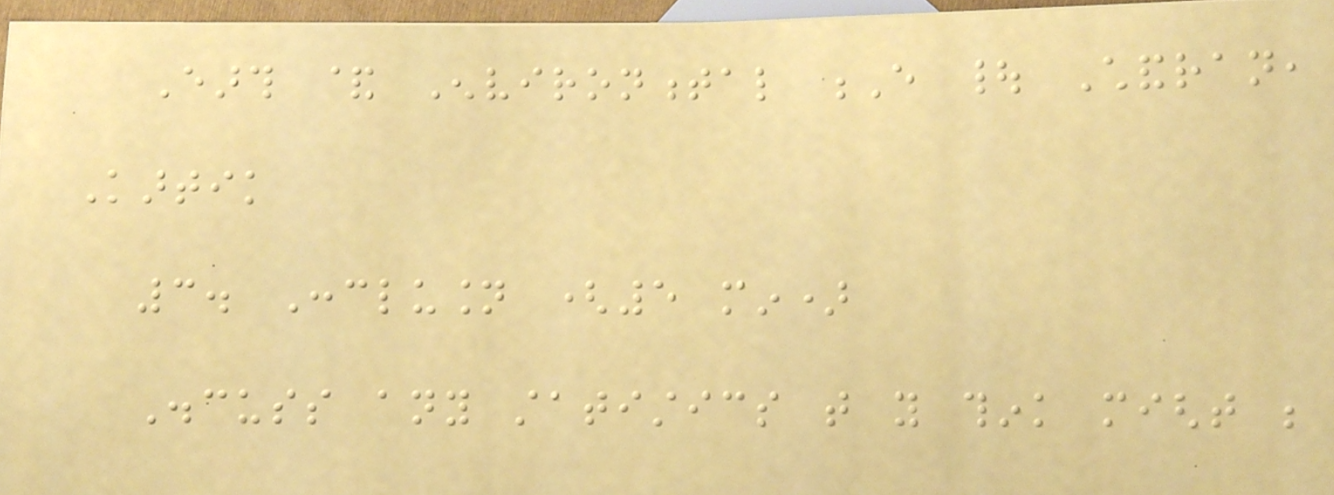Earth & Environmental E | Chandran,
Kartik
3. Conclusion (5 min)
Discuss any statistics that you think might be
